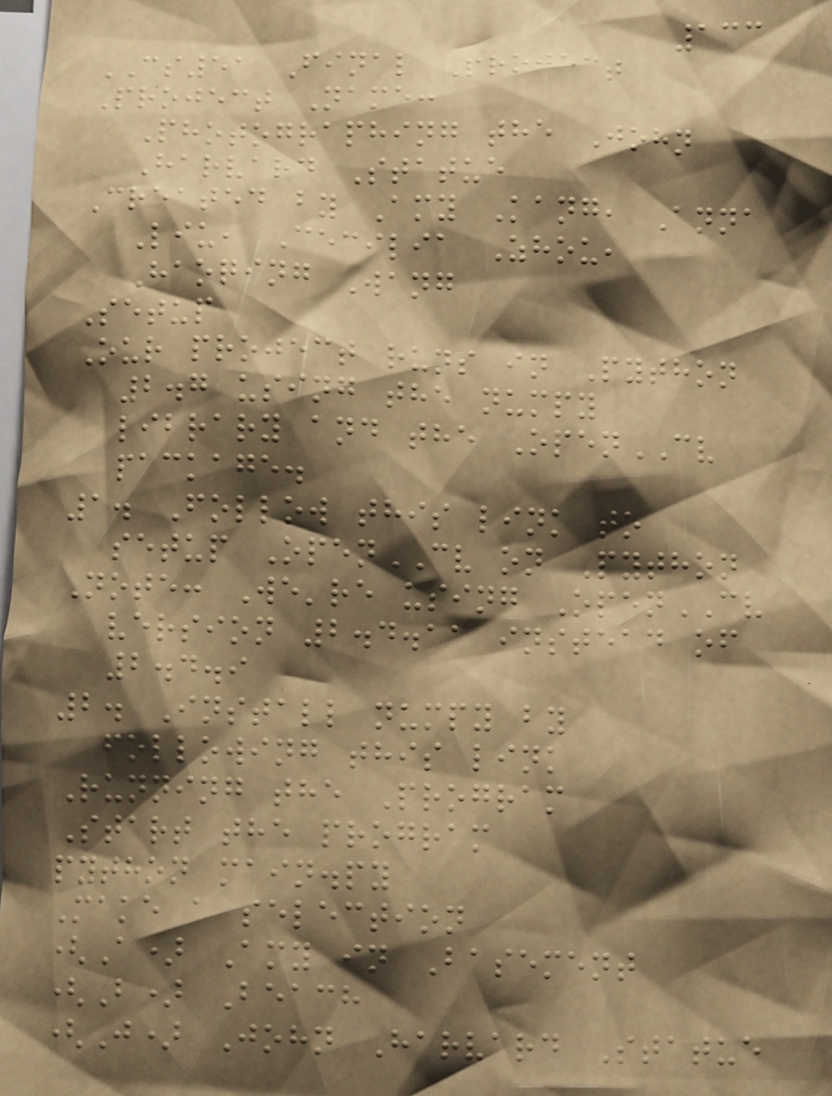133
CS51 Final Project
Project Name:
Photographing the John
Harvard Statue
Created by Amy Kang, Anna
Liu, Cecilia Zhou,
Haoqing Wang
Setup
Our project runs in Python
2.7 using the numpy
library and the OpenCV
package.
1. Follow this link to
setup OpenCV on Python
Note: We're using OpenCV
version 2.4.11 instead of
2.4.9
2. Install numpy by
following this link
Running the Program
Start the program
python main.py
Make a selection
(A) Amy in Basement
(B) Beach
(J) John Harvard Statue
